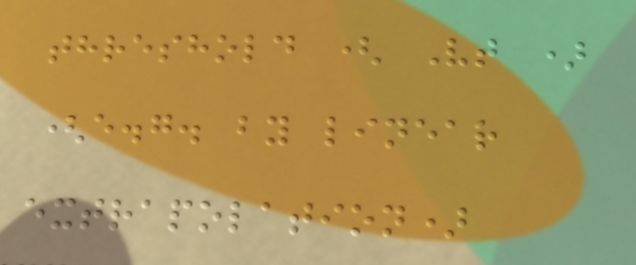threshold ( Vt )
(e.g. by linear
extrapolation)
